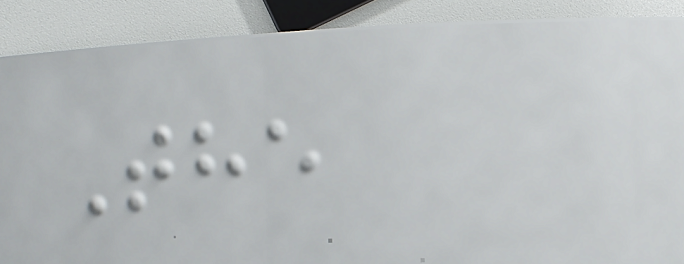The
